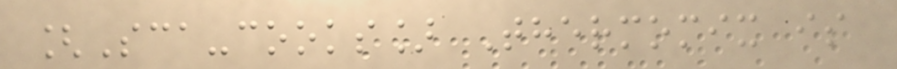[Sca-cooks] Thermomix is
